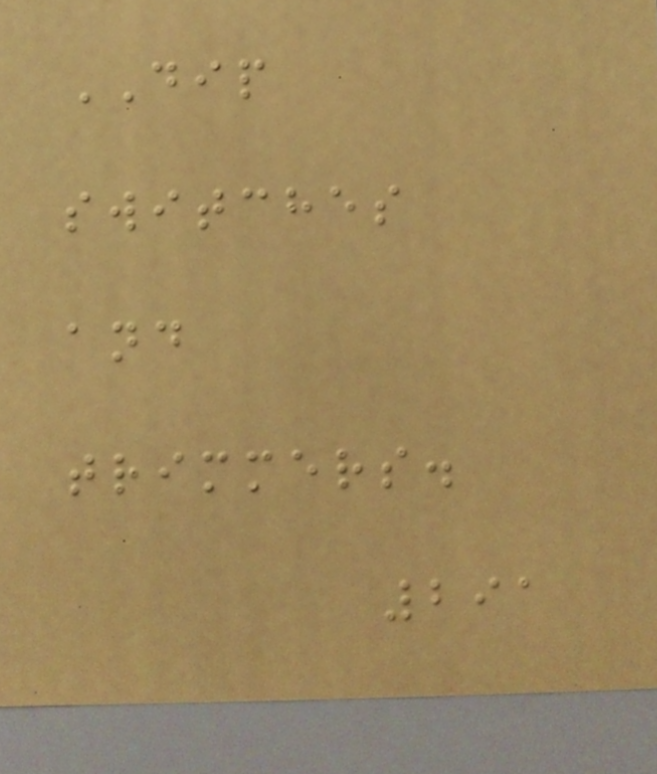DIP
switches
and
trimmers.
291
